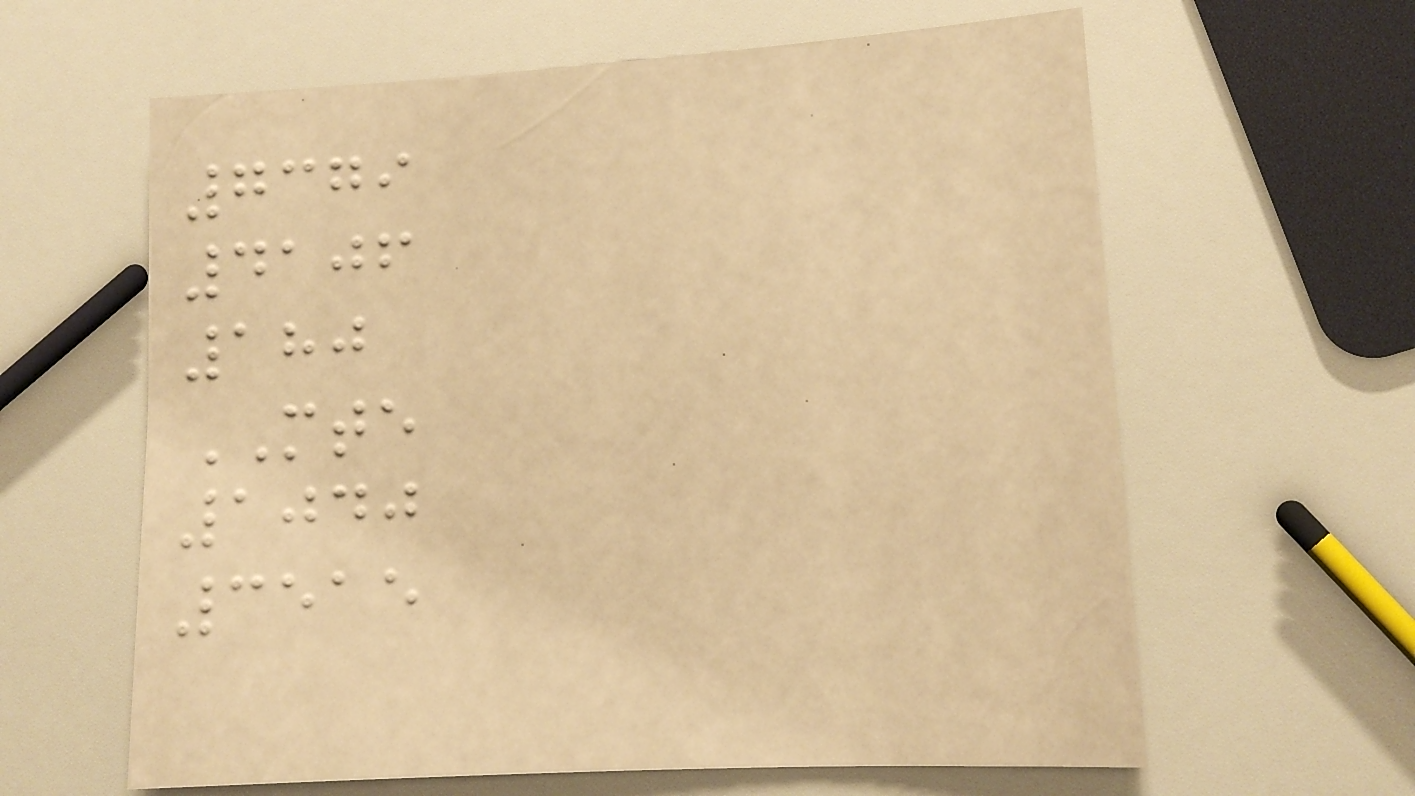7379
4106
180
MTE
1040
3515
